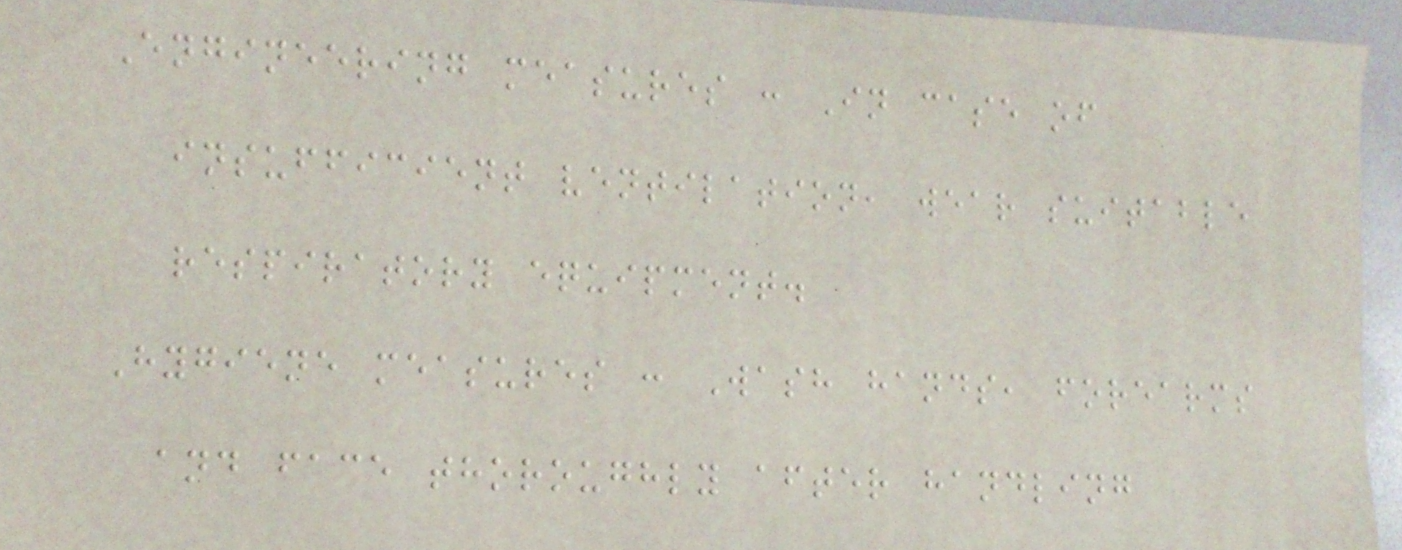Engineering measures : In case of
insufficient ventilation, wear suitable
respiratory equipment.
Hygiene measures : Wash hands, forearms
and face thoroughly after handling
